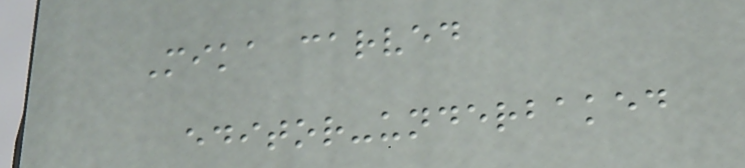Mika carved
editor-underbaked
